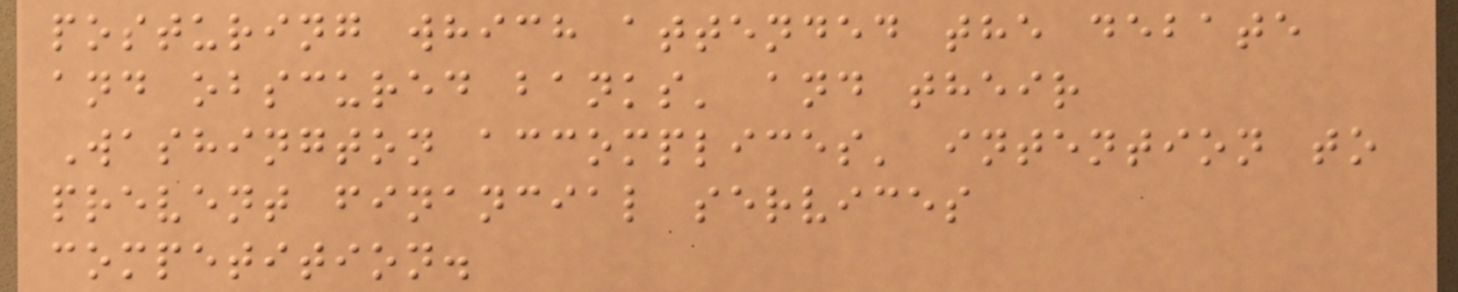posturing which attended the debate
and obscured banks' and their
Washington accomplices' intention to
prevent financial services
competition.
